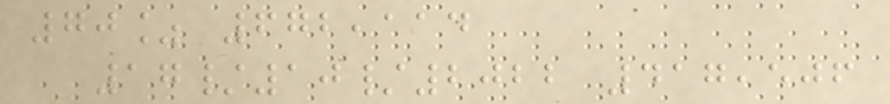70% 672,114
17/10/2022 417,506
